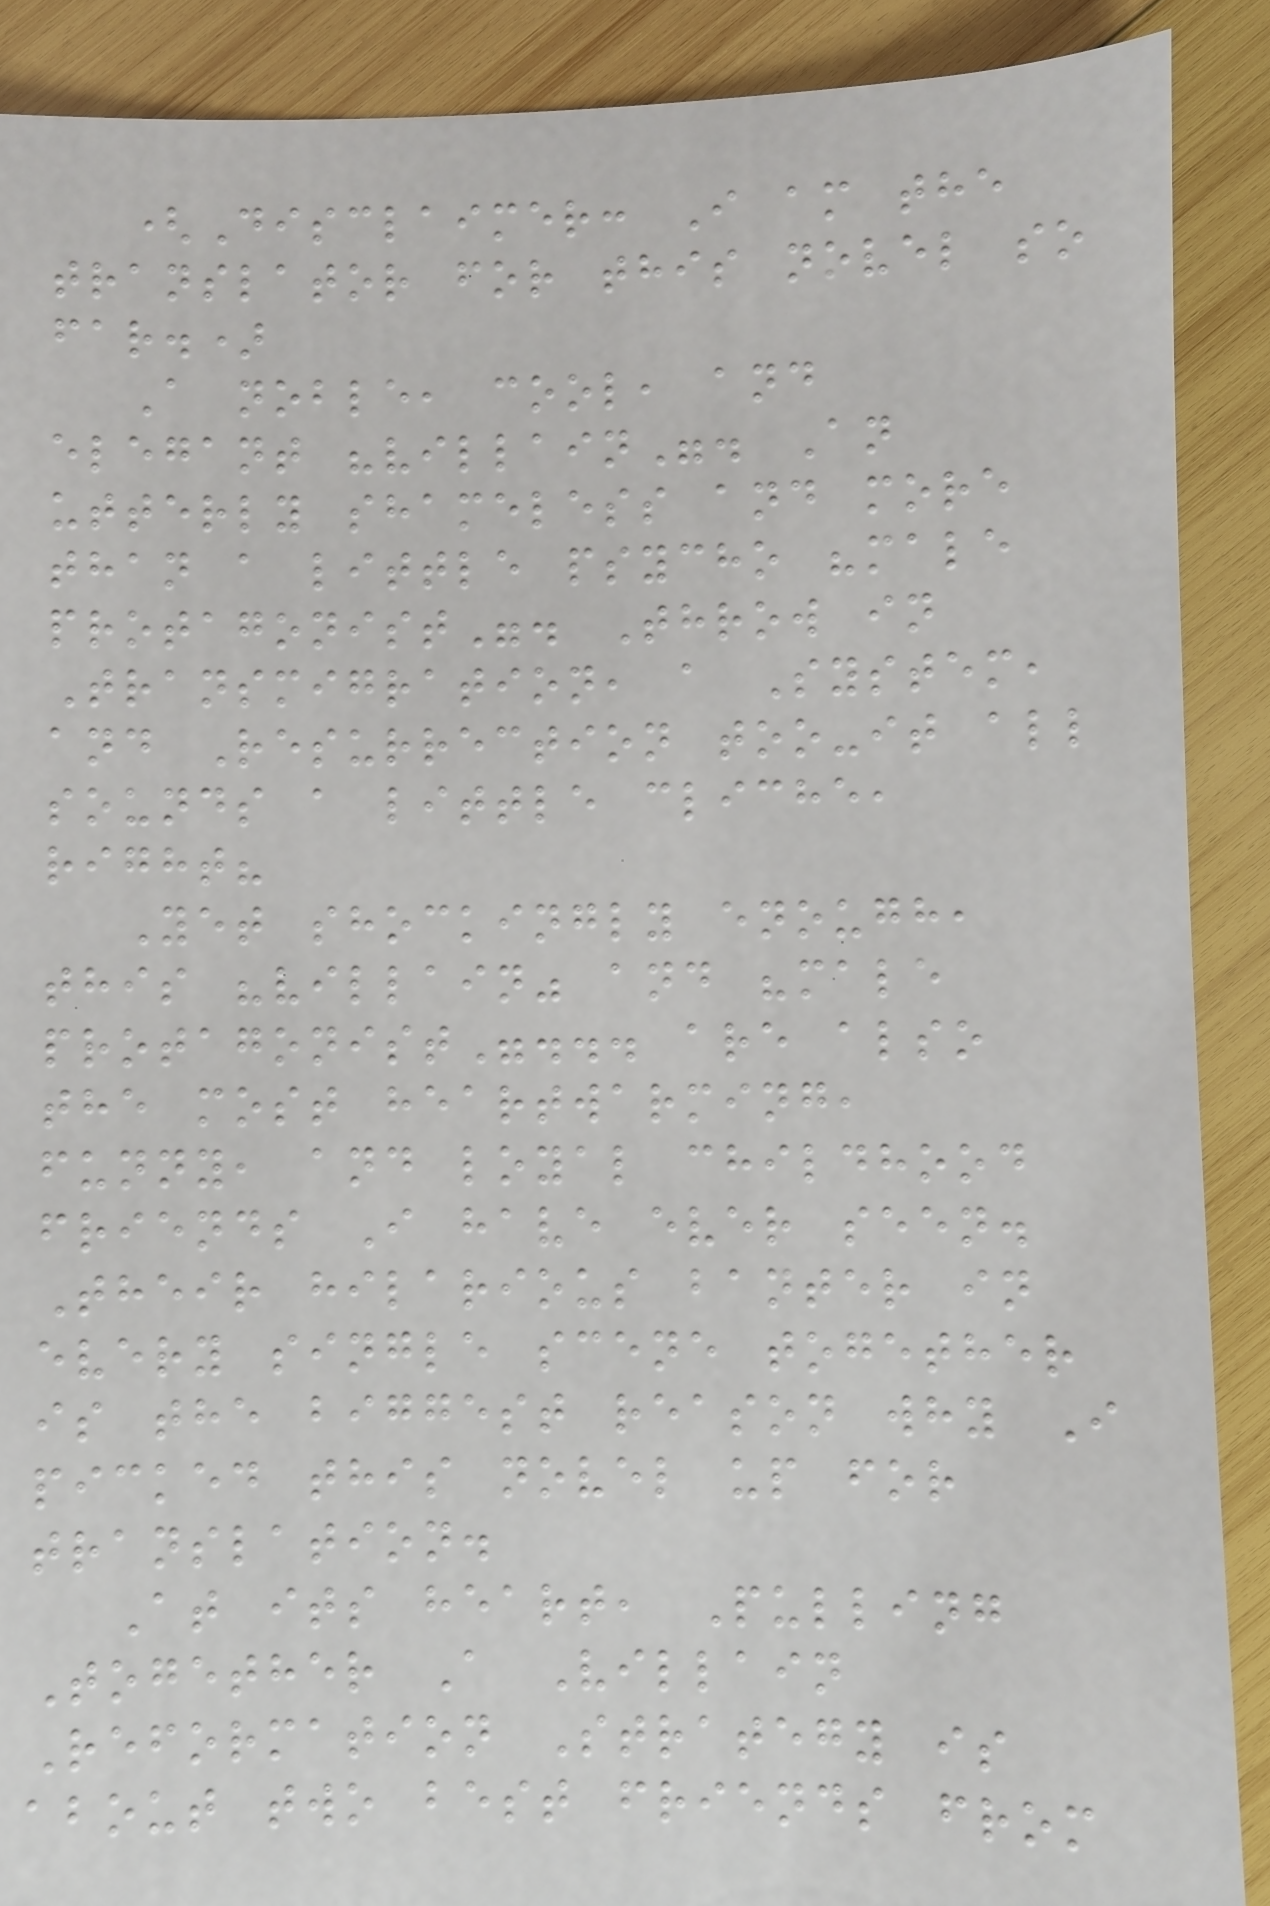(Disclaimer: I am the
translator for this novel so
far.)
A noble, cool, and
elegant "villain". An
utterly shameless and more
than a little psycho "male
protagonist". Throw in
Transmigration, a System,
and Resurrection too-it all
sounds a little cliche,
right?
Yet shockingly enough,
this "villain" and "male
protagonist"... are also
the most heartwarming,
funny, and loyal childhood
friends I have ever seen.
Their hilarious banter in
every single scene together
is the biggest reason why I
picked this novel up for
translation.
At its heart, Pulling
Together A Villain
Reformation Strategy is
about two best friends from
